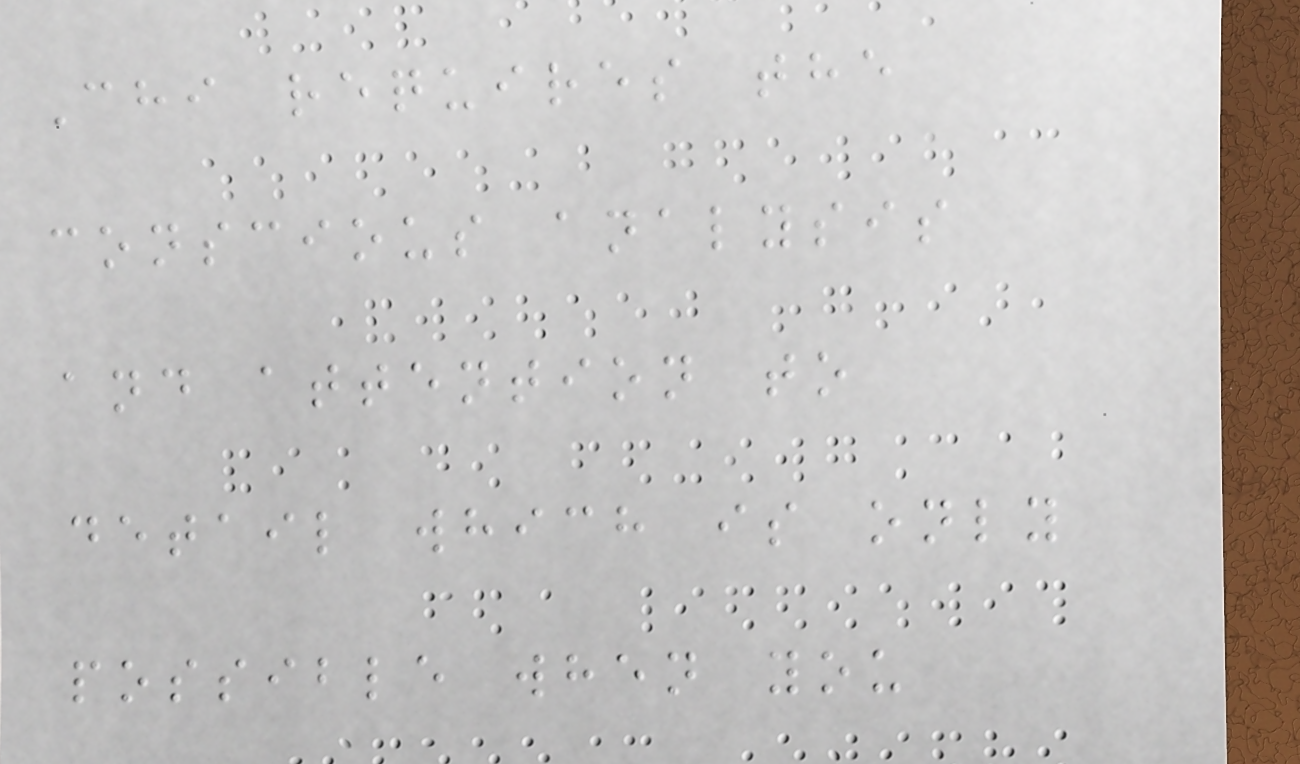Chi requires the
conscious analysis
and attention to
detail which is only
possible when you
